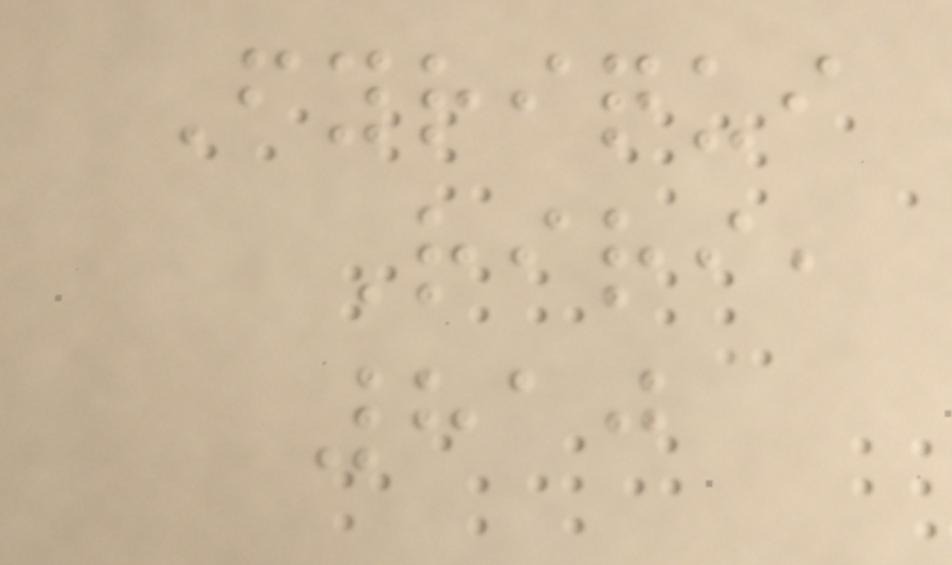Fyriqui
Riri,
810
